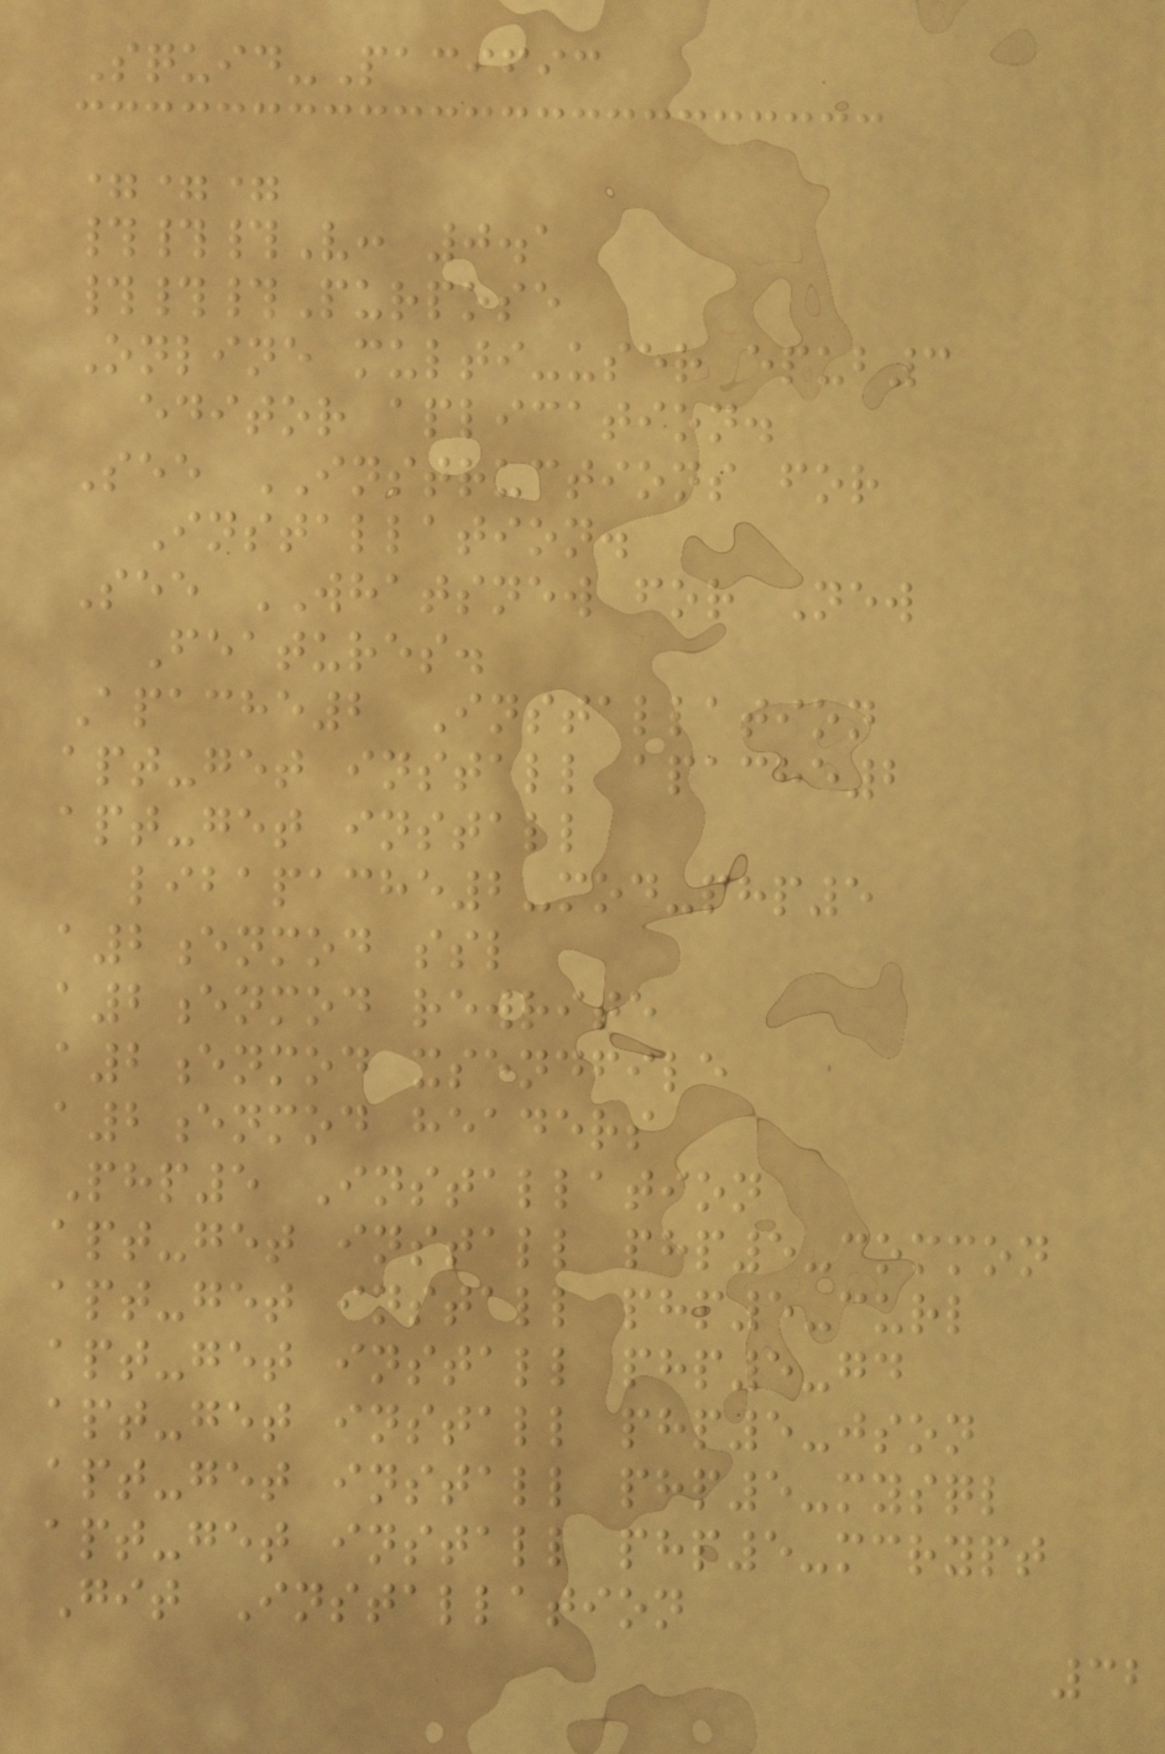Squid-Pacific
===
###V: 0.1
###Purpose
Online multi-user epub3
editor aplication.
See INSTRUCTIONS for
Installation.
See WHATSNEW for New
Features.
Apache2 Installation
apt-get install apache2
apt-get install
libapache2-mod-php5
a2enmod ssl
a2enmod rewrite
a2enmod xsendfile
a2enmod headers
Php5 Installation
apt-get install php5-common
apt-get install php5-curl
apt-get install php5-gd
apt-get install php5-json
apt-get install php5-mysql
apt-get install php5-mcrypt
Git Installation
32
